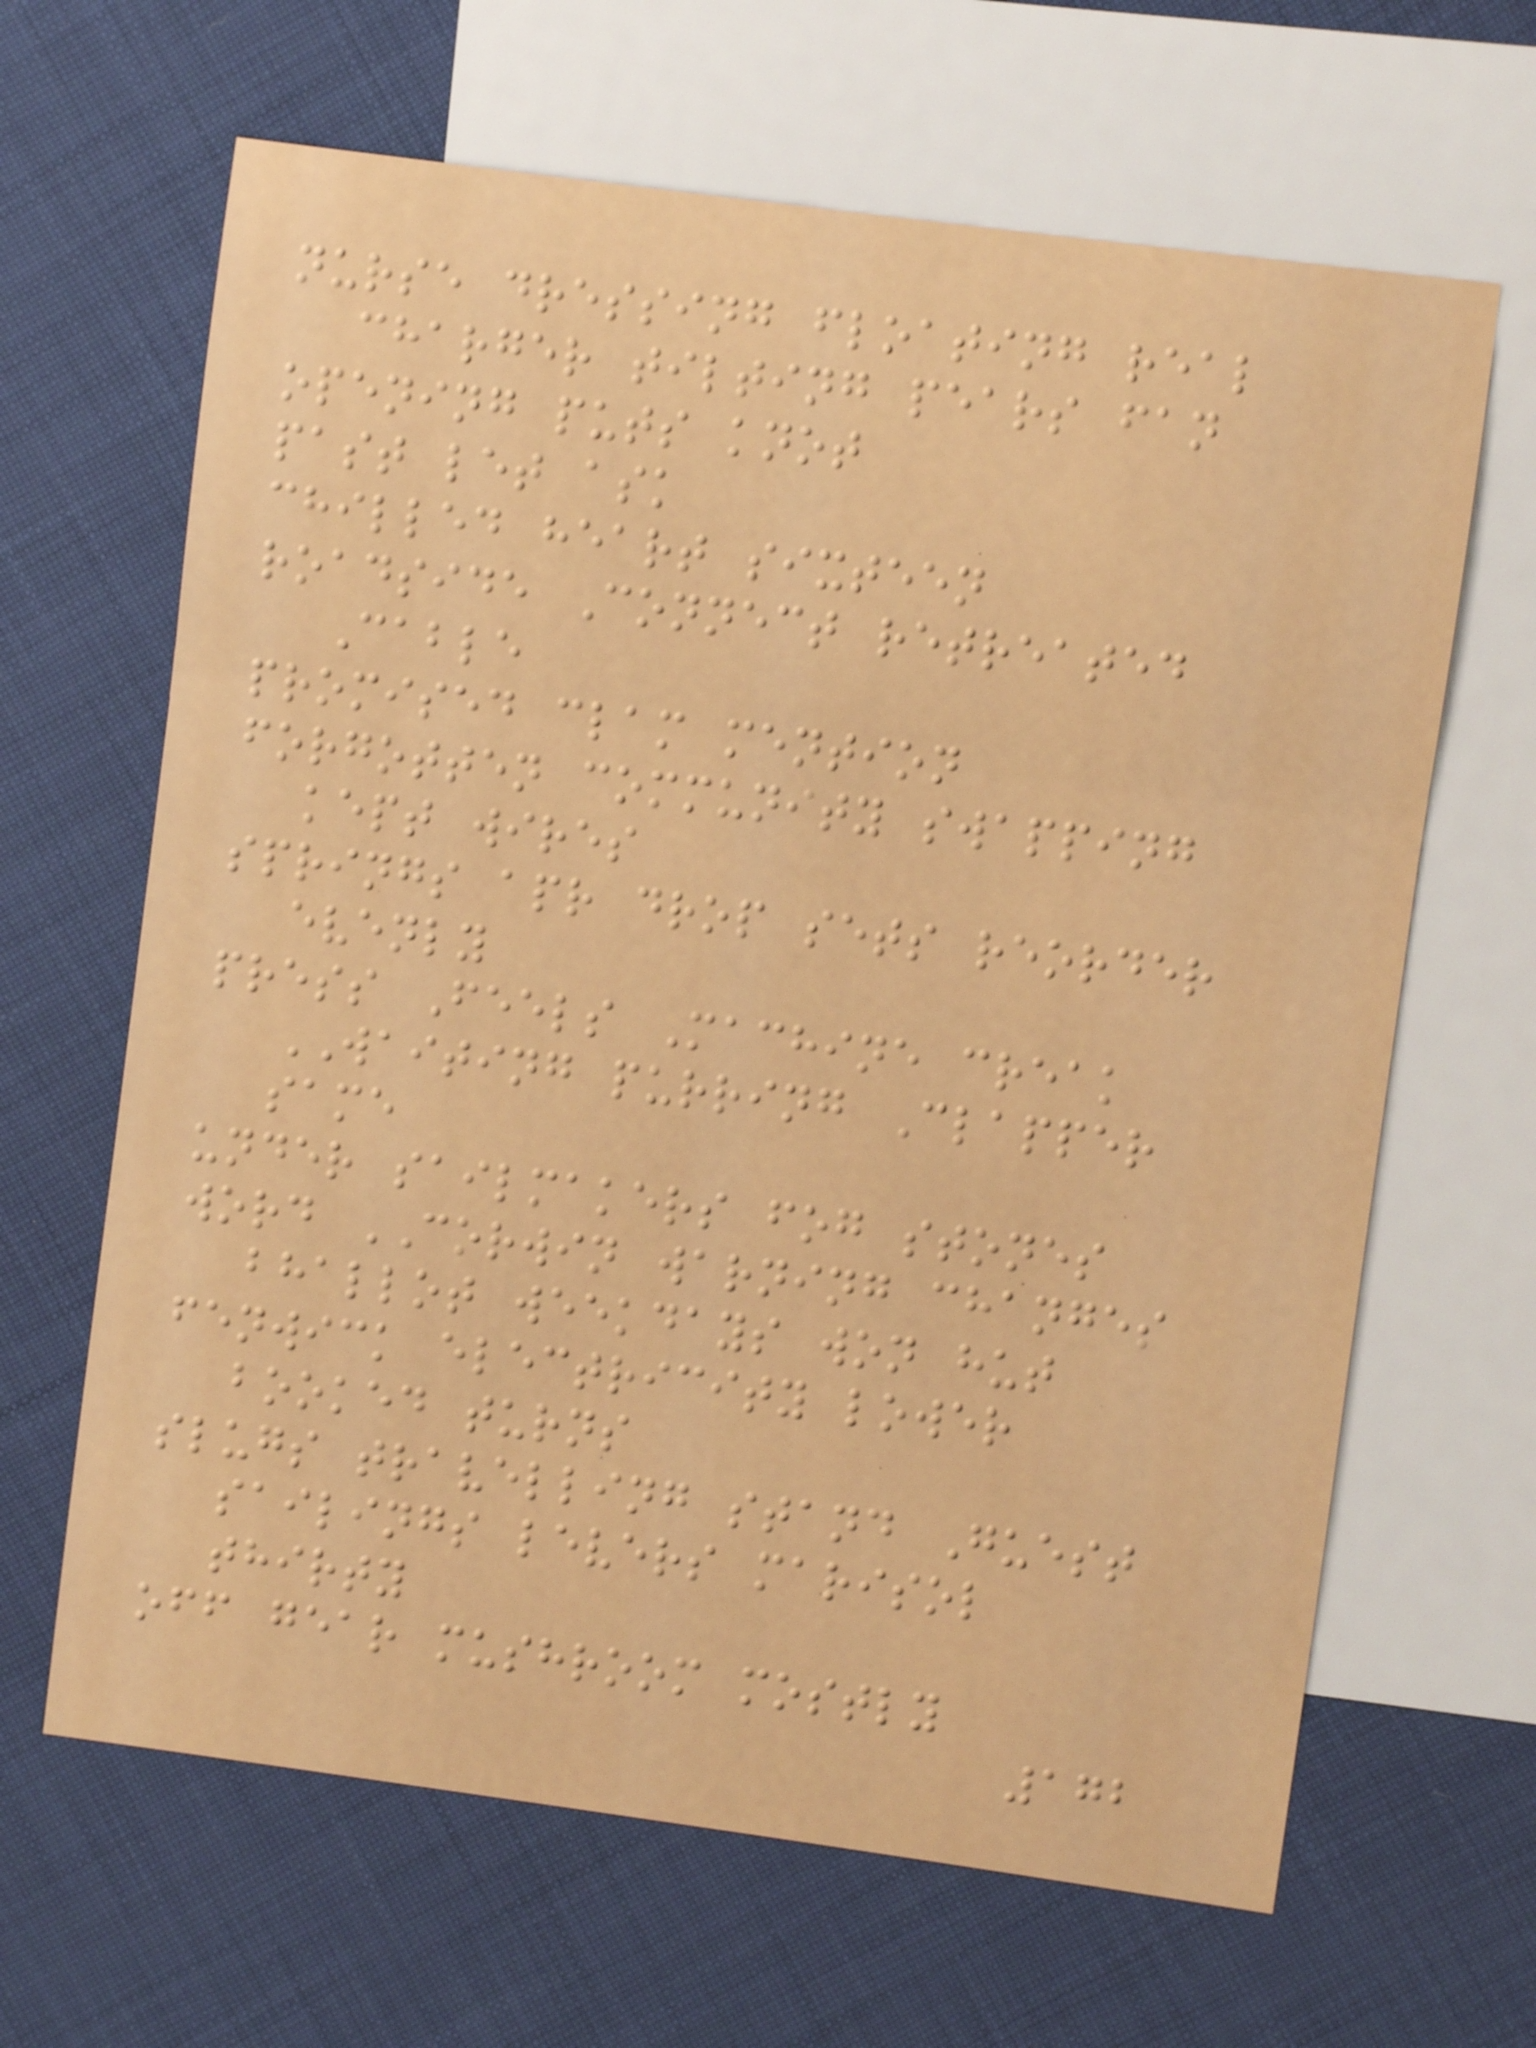nurse dressing floating real
charger tilting pears fan
opening puts knot
past let ask
chilled heart sixteen
roadside Connect retreated
Cable
promised clam mention
forgotten community swapping
kept wires
springs apr drop sets reorder
evenly
press Feels Machine creak
WAITING purring Clapper
same
under sailmakers fog stones
word CORWIN warning changes
bhallot weekdays won hut
fenwick electricity lower
booked turns
slugs travelling stand Guest
sailings levers marisol
thirty
off gear mushroom mostly
172
